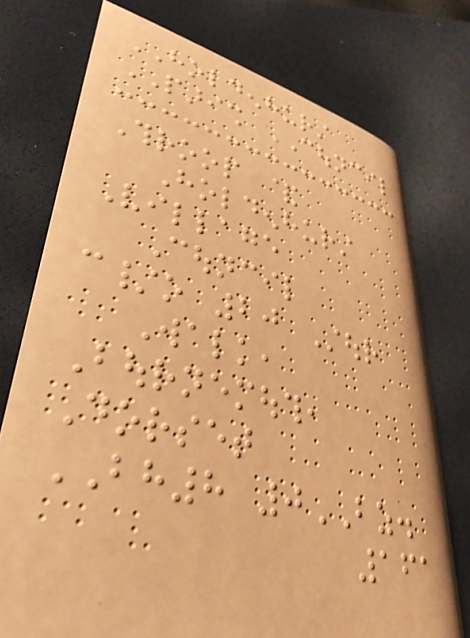HOLDENHURST
PARISH COUNCIL
Throop &
Holdenhurst
Village
Council
c/o 20 Stour
Walk,
Bournemouth,
Dorset
BH8 0BZ.
161
